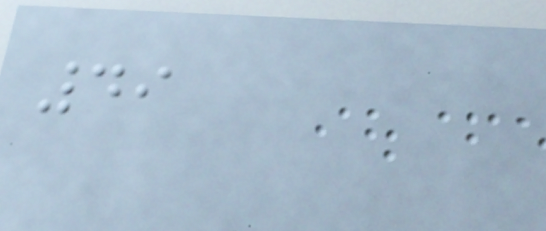49
